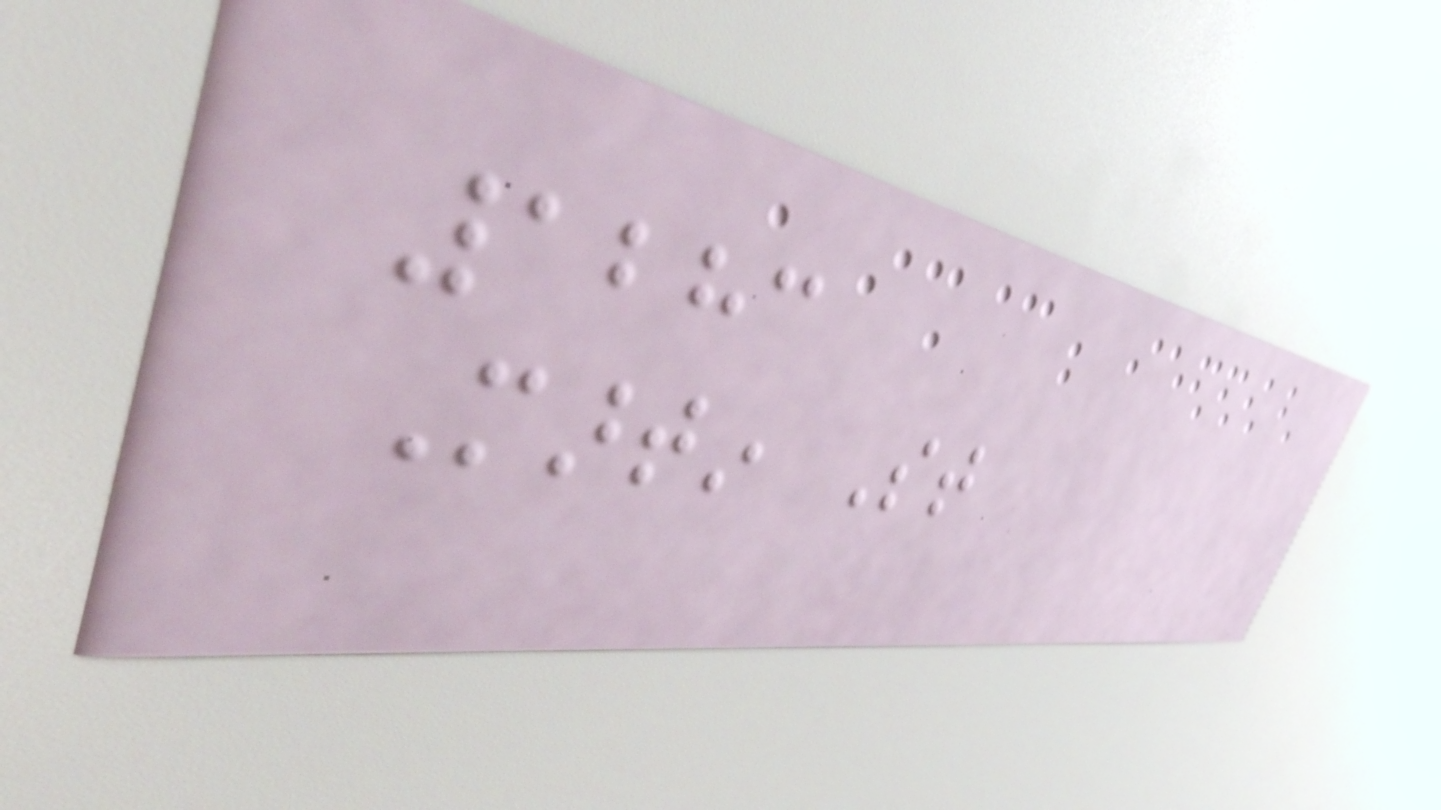1283
Martin St
